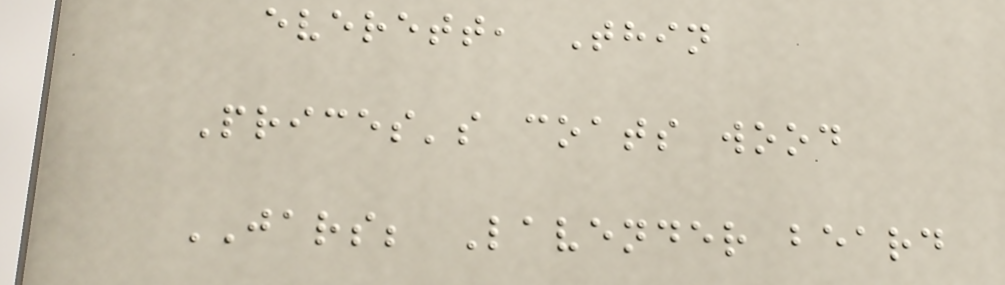everett, Thin
Prices's coats wood
JARS; Lavender beard
